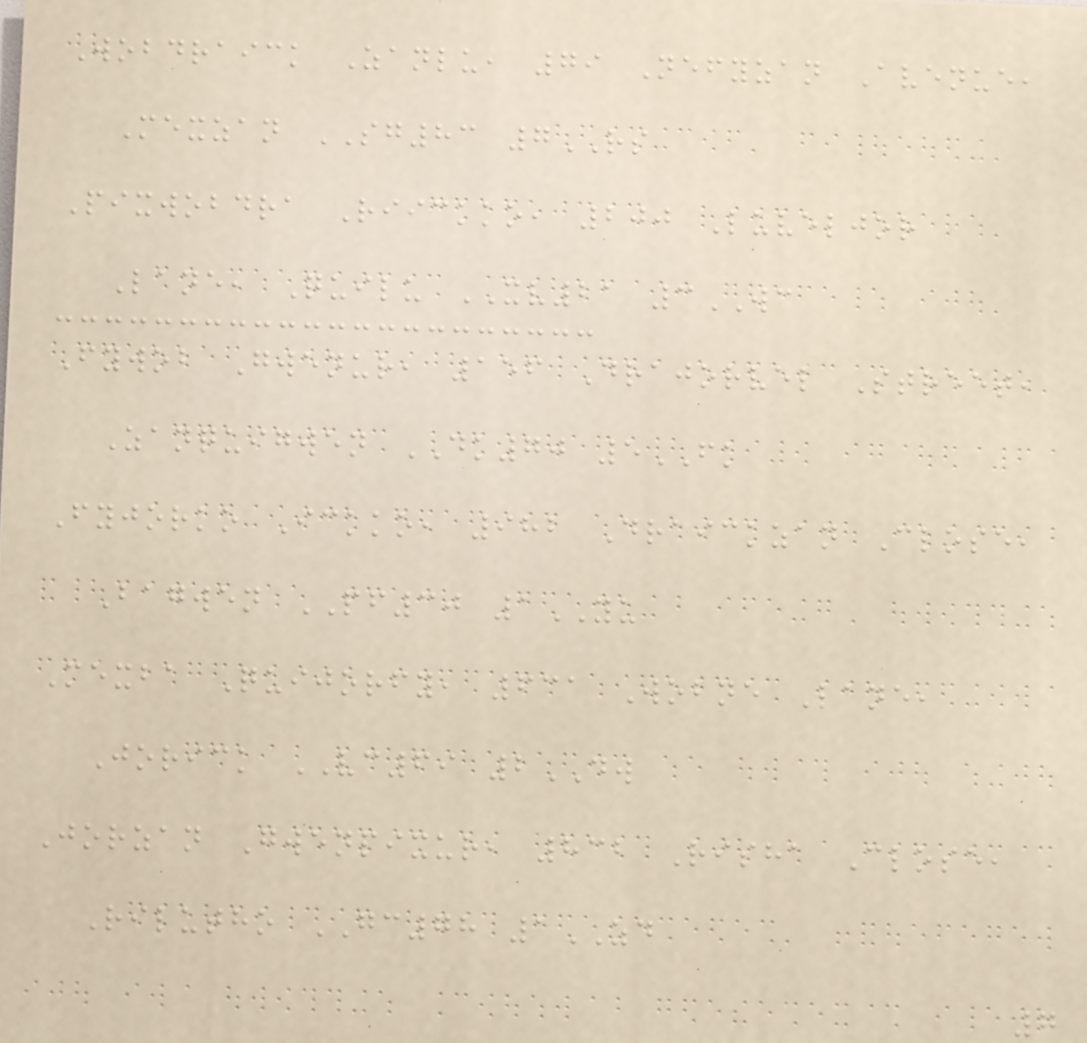Wobdraick Zanlu, 79 Nefyzan Avenue,
Mexzan SG83 7RS
Pixwobdra Riickko, 200 Luveljor
Lane, Quilu XV21 3WC
Fywob Gwenur, 156 Drajorvel Street,
Zanquigwen DK70 5FK
Fyjorko Ickko, 982 Draickzan Close,
Bagwen PF30 1YU
Mexba Quijorfy, 631 Wobne Lane,
Jorick VC69 2DW
Jorzan Gwenpixur, 832 Risha Close,
Rilutho GC78 1ZD
7
